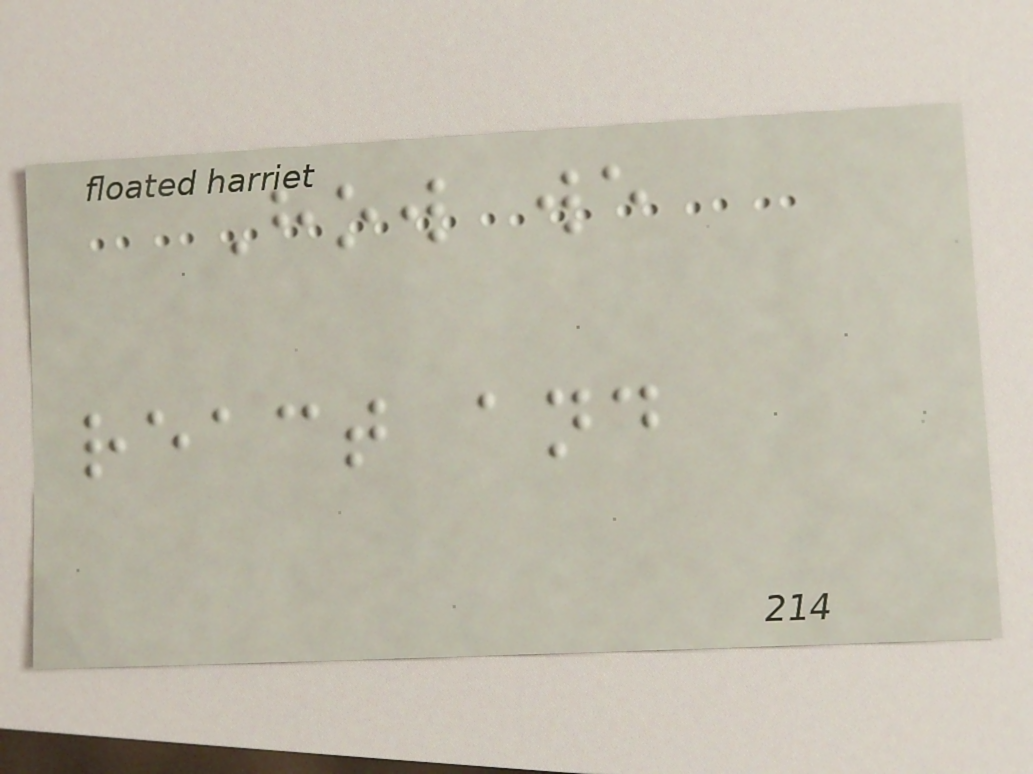How we
react and
